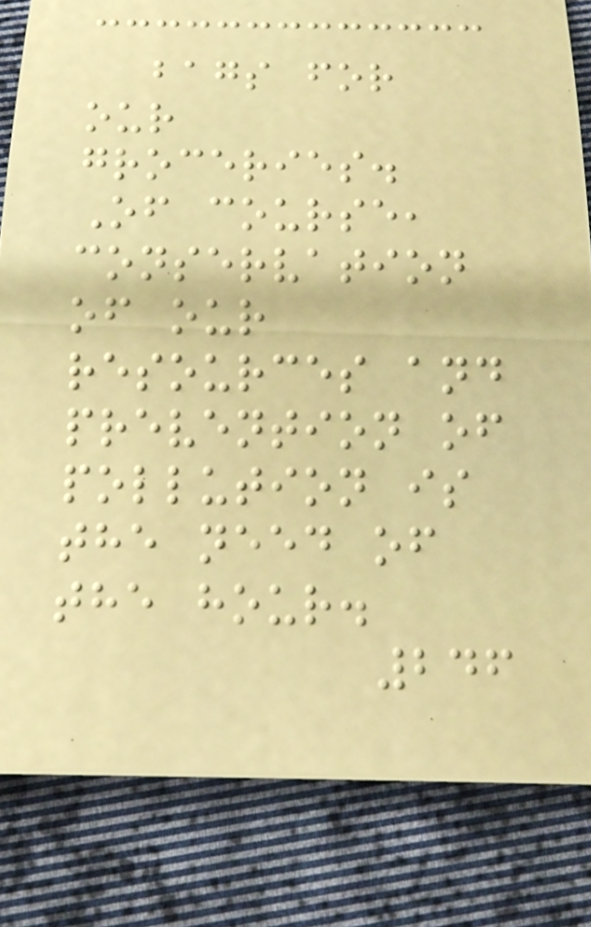bags for
our
groceries.
Of course,
conservation
of our
resources and
prevention of
pollution is
the need of
the hour.
246
